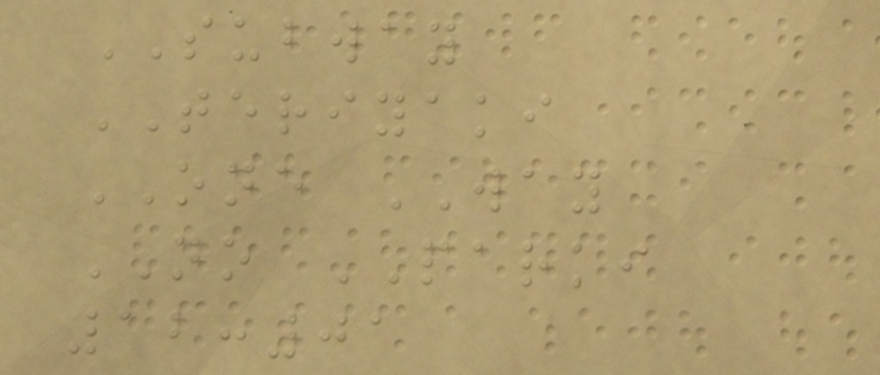SUBWAY
TERIYAKI
ONE WAY
NO PARKI
12:01
